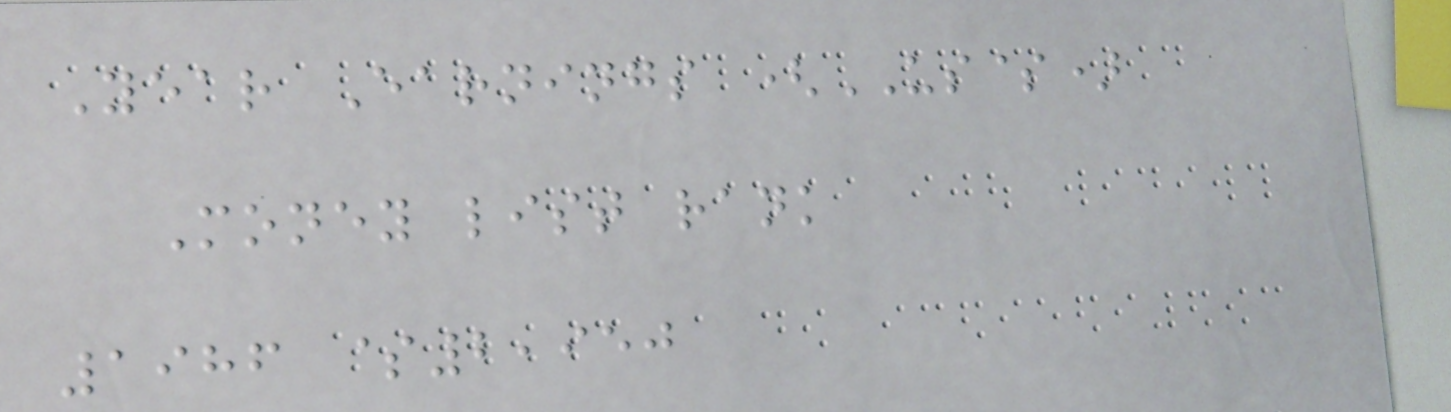Year Earnings (US$)
Money list rank
1986 $2,950
